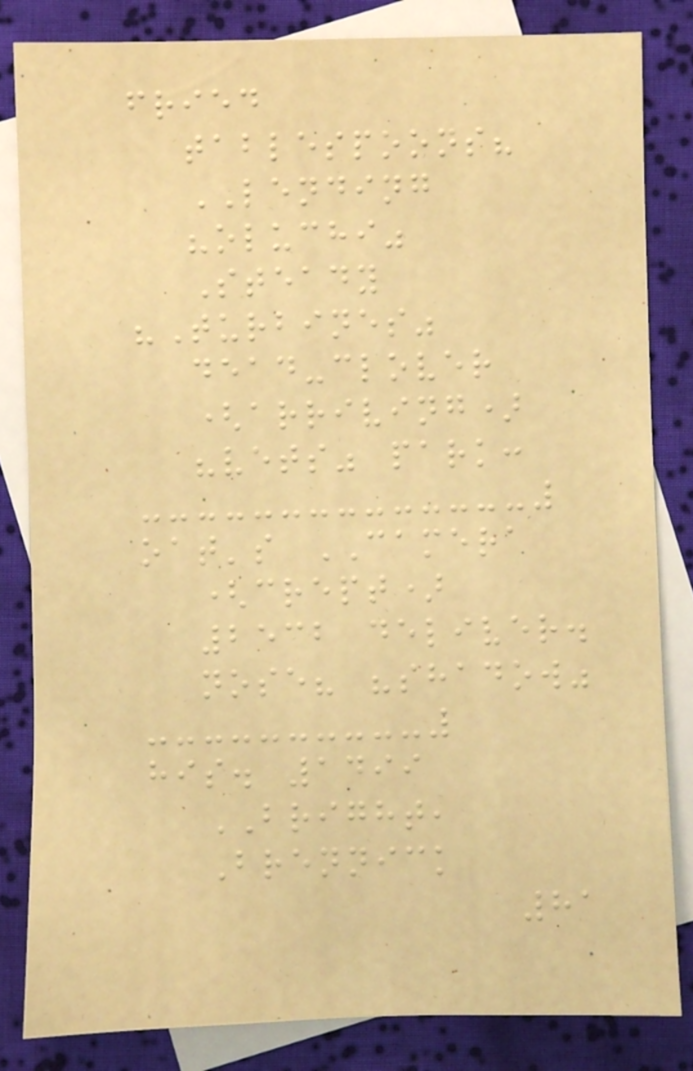fried
tablespoons?
LENDING
"oluchi"
Steady
"Turbines"
dead-clover
(arriving)
"vets" park:
oat's CAMERA
(crept)
2532 deliver.
nose? "shadow"
his. 1499
BRIGHT,
Brennick
81
